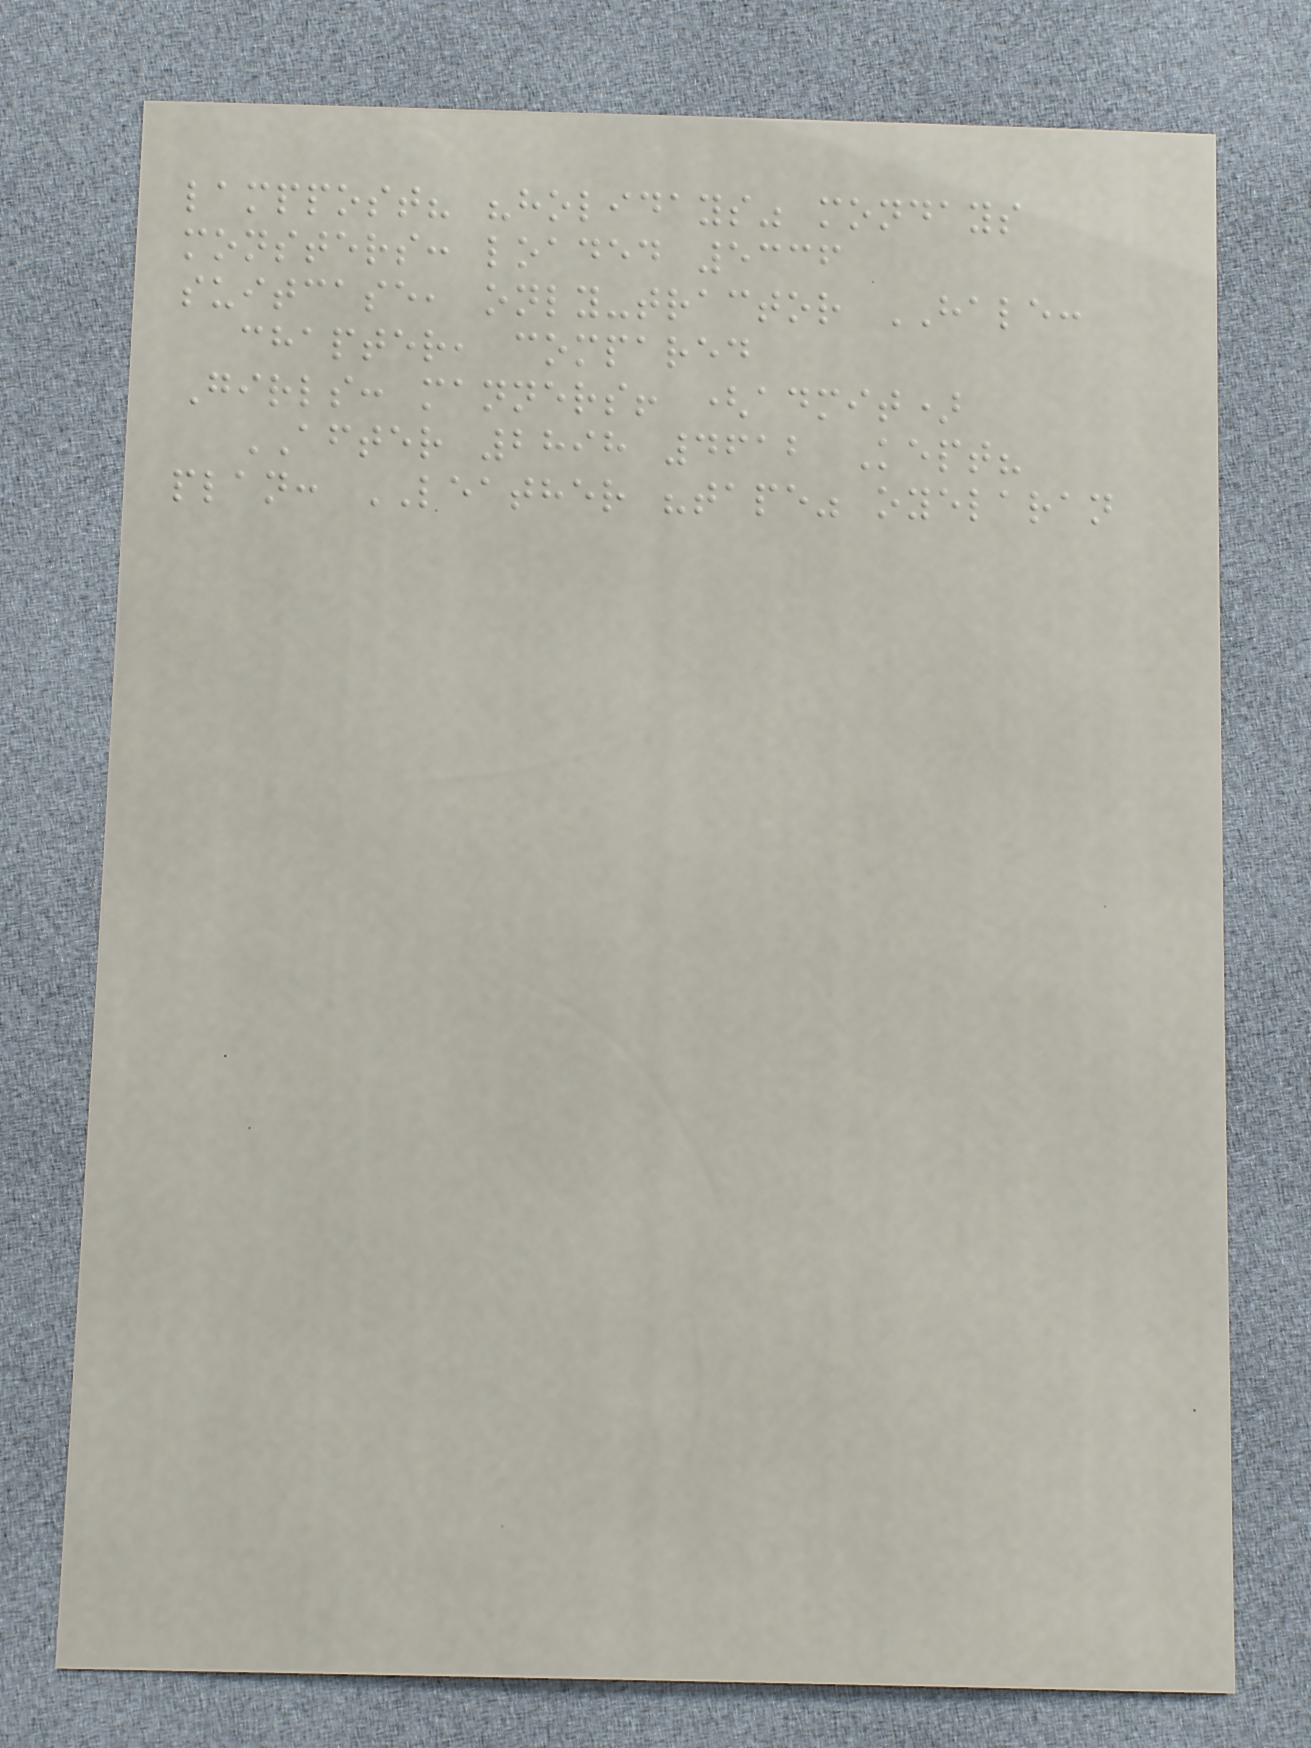lamppost? "holidays" mondays
monsters: loaded 5336
suitcase, only-tractor HALE:
chapter, compared
Girls: manners! (admit)
AFTER 2898 4612 Kept?
plan: LEATHER "tape" oyelaran
